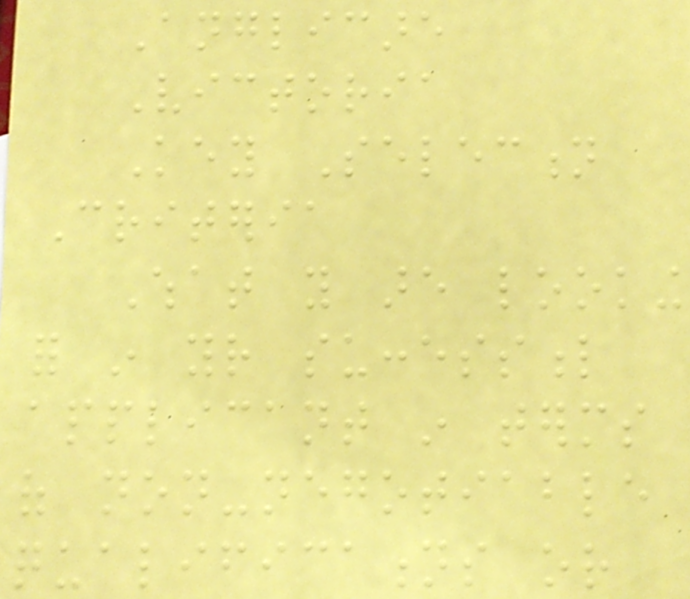Anglicare
Victoria
Key Selection
Criteria
What you are looking
for in your successful
applicant in terms
of non-negotiable
qualifications or
